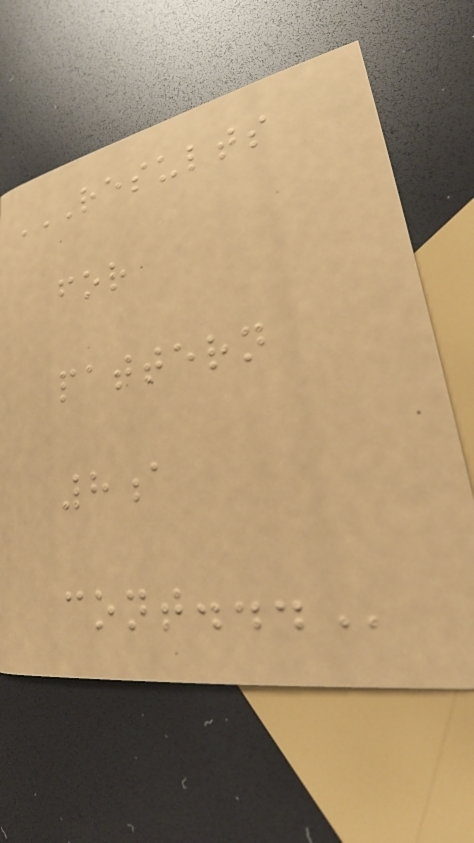RESULTS
FOR
PATTERN
8A
CONT...
